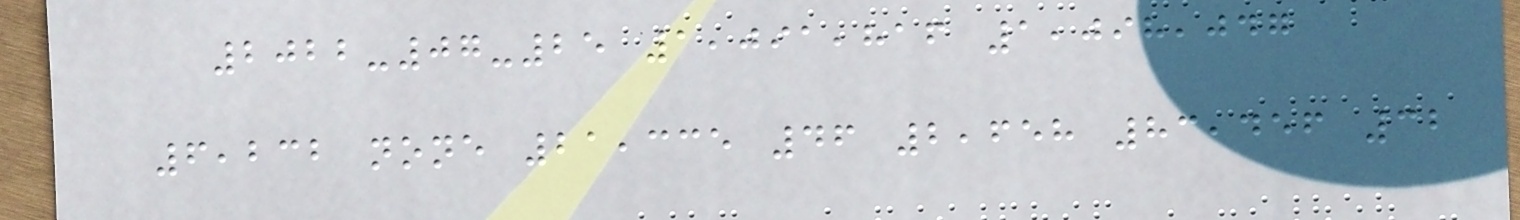2022-07-25 1,091,816 1,098,047
6,232 none 21,335 46 2,658 83,456 32
